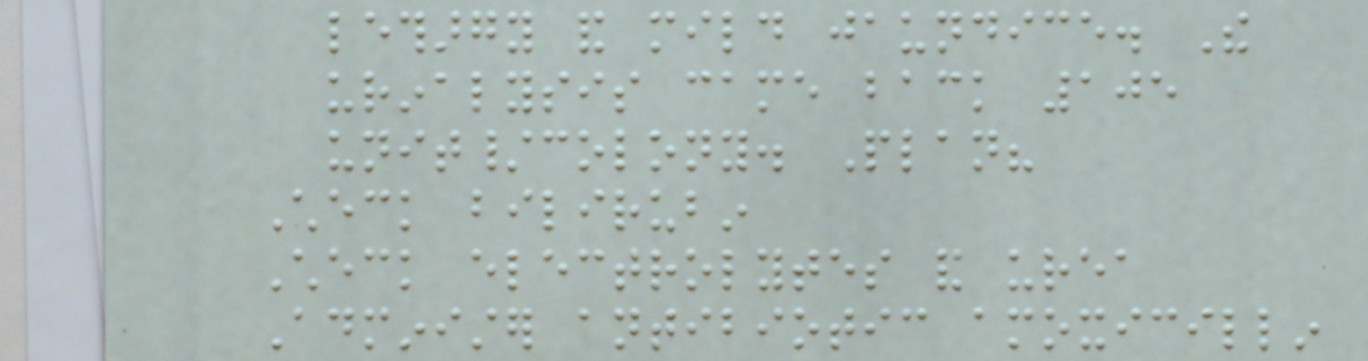lethargy and mild jaundice. The
urinalysis came back 105
unit/colony. Plan?
Check bilirubin
Check electrolytes and urea
Administer antibiotic amoxicillin
